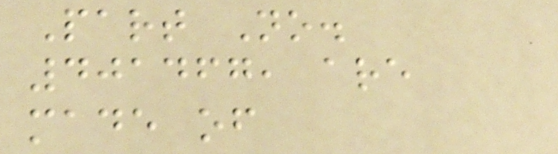Part No.
401467, are
made of
